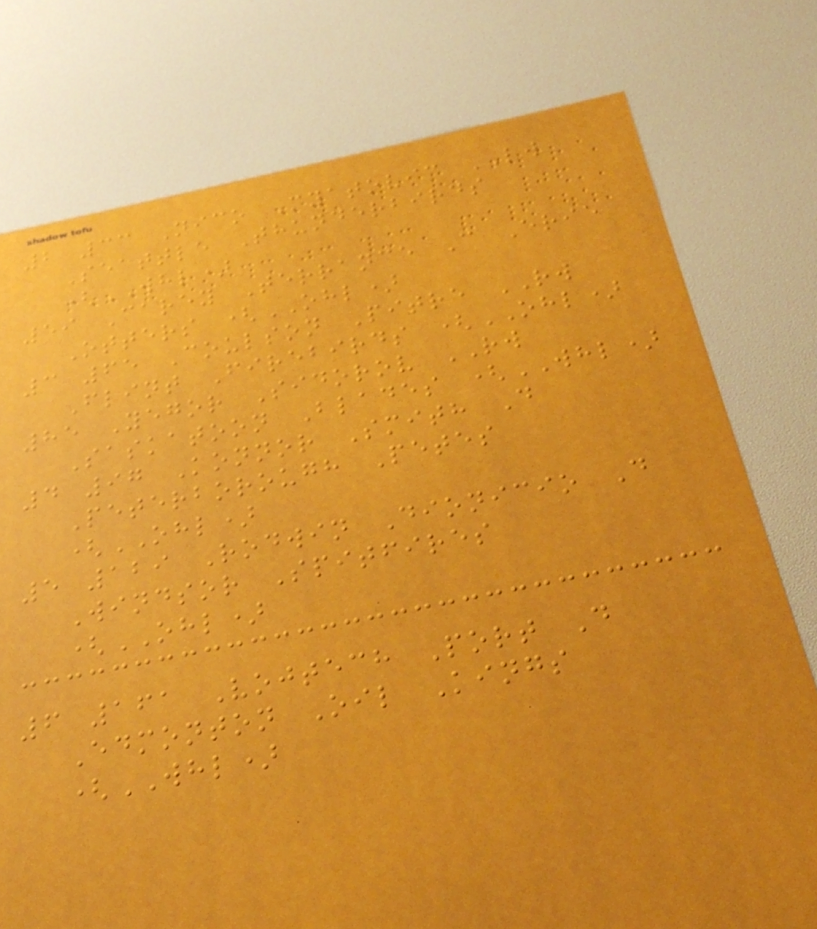2 33 Nico Myatovic LW
Seattle Thunderbirds
(WHL)
59 Carey Terrance C Erie
Otters (OHL)
3 65 Coulson Pitre RW
Flint Firebirds (OHL)
85 Yegor Sidorov RW
Saskatoon Blades (WHL)
4 97 Konnor Smith D
Peterborough Petes
(OHL)
5 129 Rodwin Dionicio D
Windsor Spitfires
(OHL)
6 161 Vojtech Port D
Edmonton Oil Kings
(WHL)
